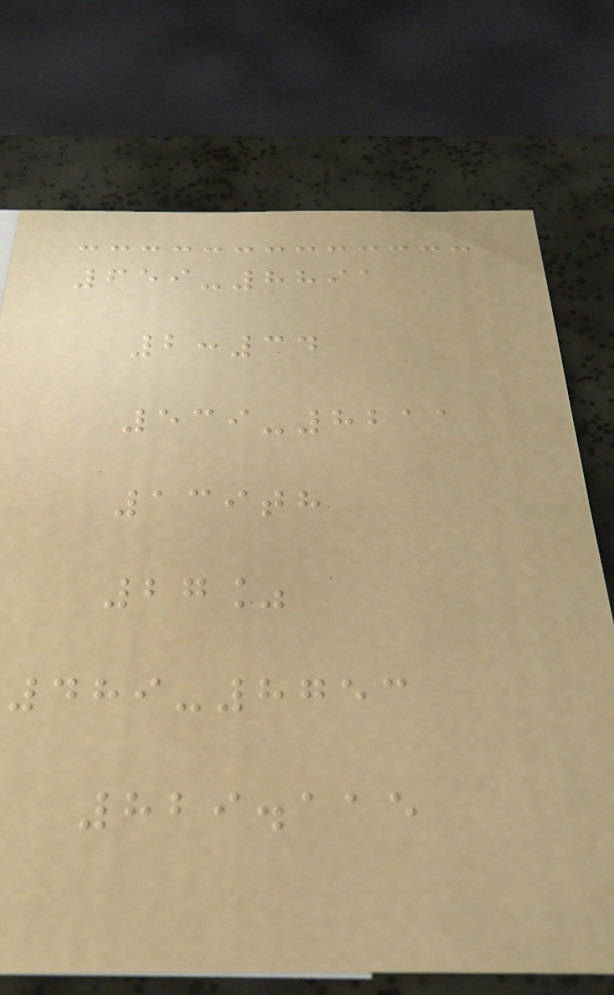659-8891
2:34
539-8211
139th
27%
489-8753
829.115
